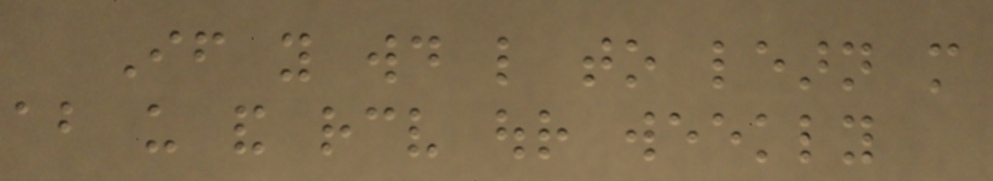If you would like to learn more
about us and receive our weekly
